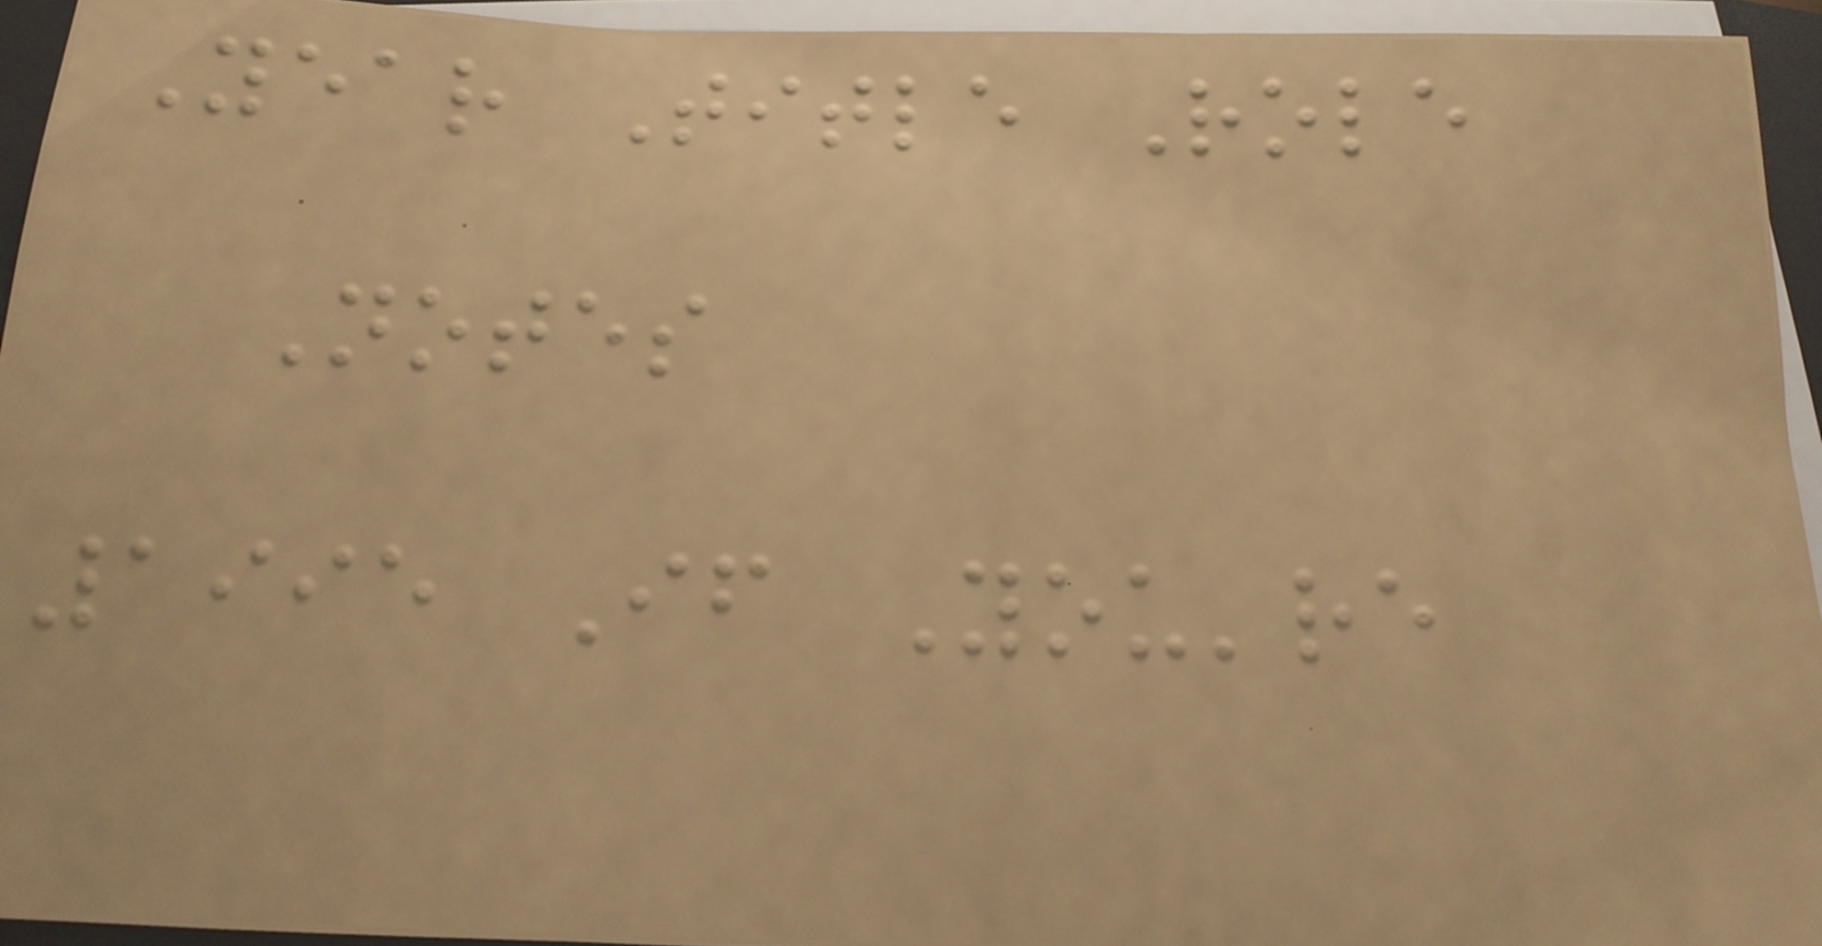Year Title Role
Notes
1995 If You're
